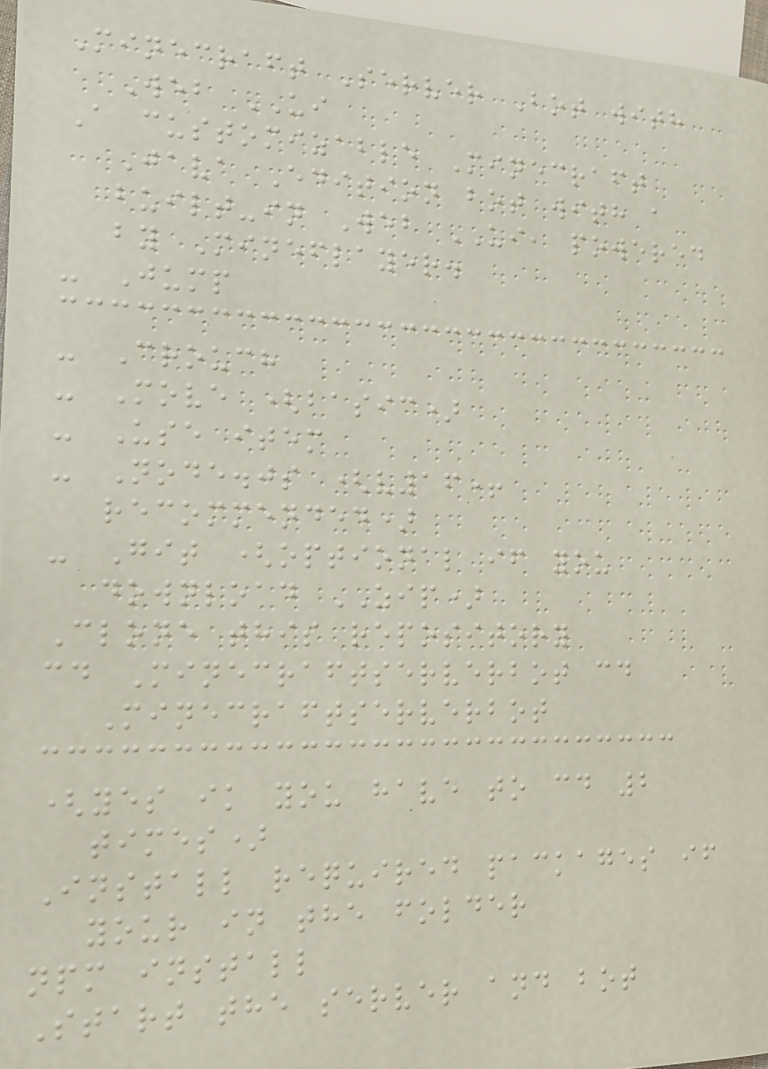Minecraft Server Bot with
Web UI
A customizable Minecraft
Java Edition bot with a
built-in Web UI, powered
by Mineflayer.
- Jump
- Crouch
- Move (basic)
- Use item
- Node.js (v16+
recommended)
- Git (optional if you
download ZIP)
Clone this repository
cd Minecraftserverbot cd
Minecraftserverbot
(yes ik you have to cd 2
times)
Install required packages if
your in the folder
npm install
Start the server and bot
